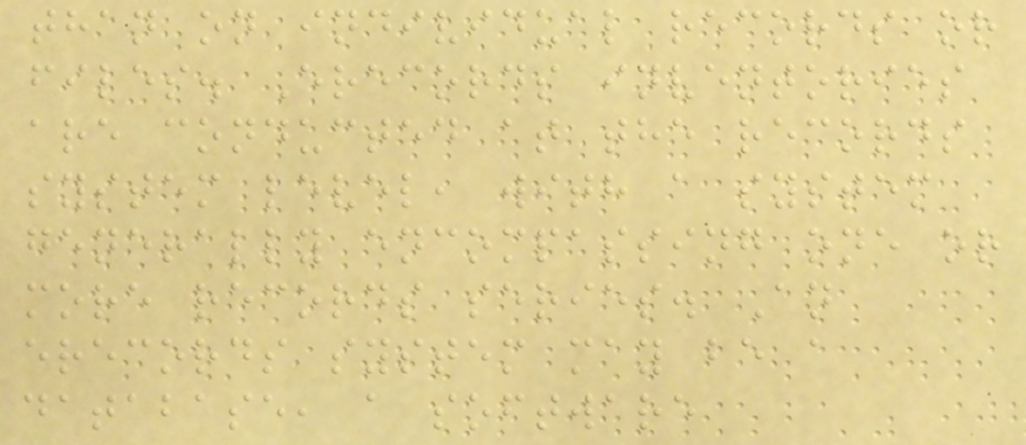than on individual records or
files. Erecords inventories
are conducted at the records
system level, with a system
generally encompassing one or
more records series. An
erecords system may be a
database, a software
